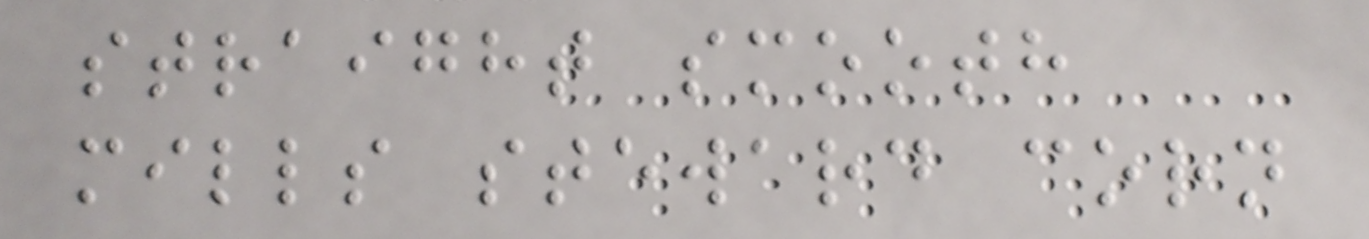straight smooth
mills steward corn
